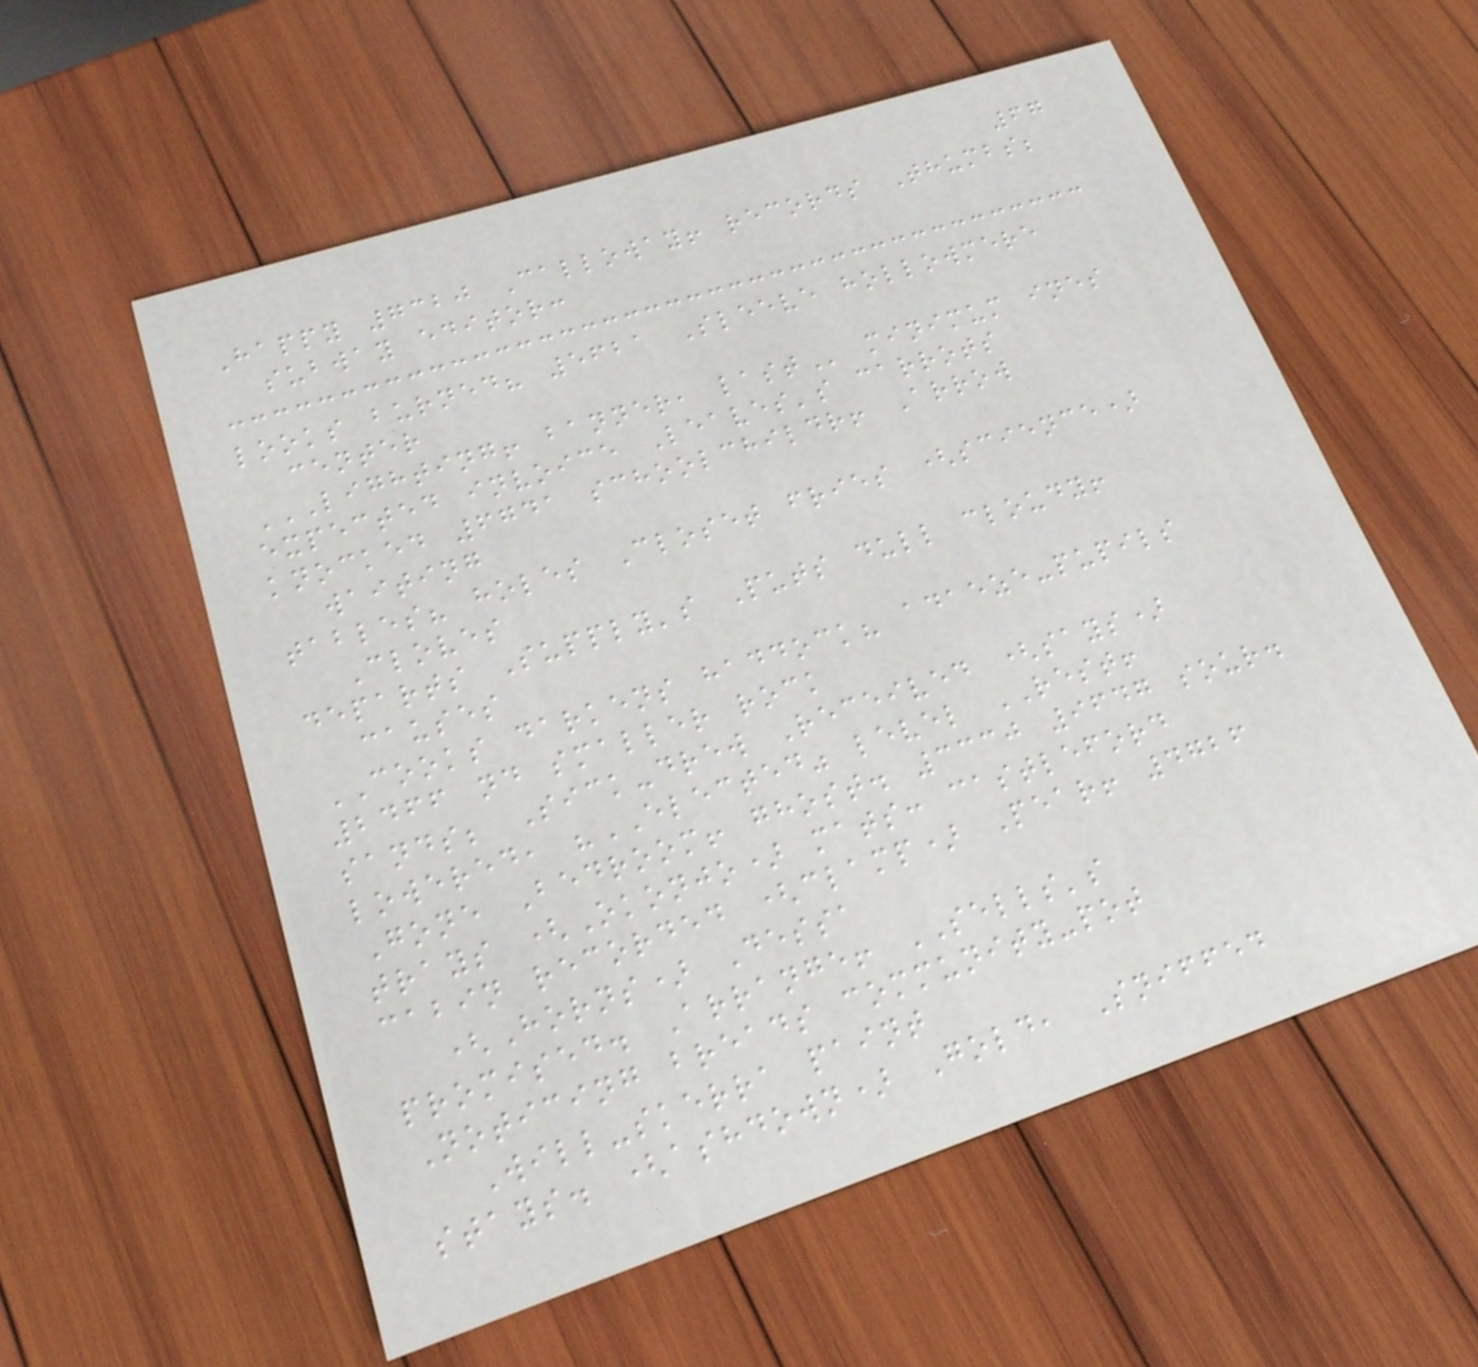67
Happy 7320 Calloway! records Thumbs;
subway editor:
looks burned? 5621 Sleeve hollowmere
center
LIGHTING! BANNER, LAST minimum ines
expected invoice Leaves's carrots
knocked 6741 schoolchildr! Arrow
waiting
tables? holes Closet fries (science)
Cloves
departs Supply's Puts dull cloudy!
causes
COOKS darkens haddock? adaeze-pupils
2466 nd smaller rock
sands; Sick-drew Received (says)
lowered, "ELECTED" level REST!
Gone Bedroom! ghost. 3330 9647 sour.
trays (Okonjo) mats: castleford
cabin recorded (clamp) Pear! 4726
(Horns) Dessa
promised. Arrange! SELLS's
Noticing breads community-pot
Will-skerra paint
stays. (ashdown) Gold, Sniffed
